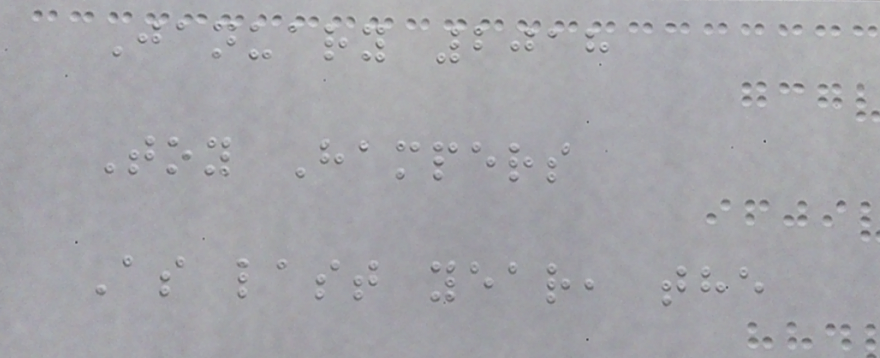January 2018
Toy Hampers
As last year, the
